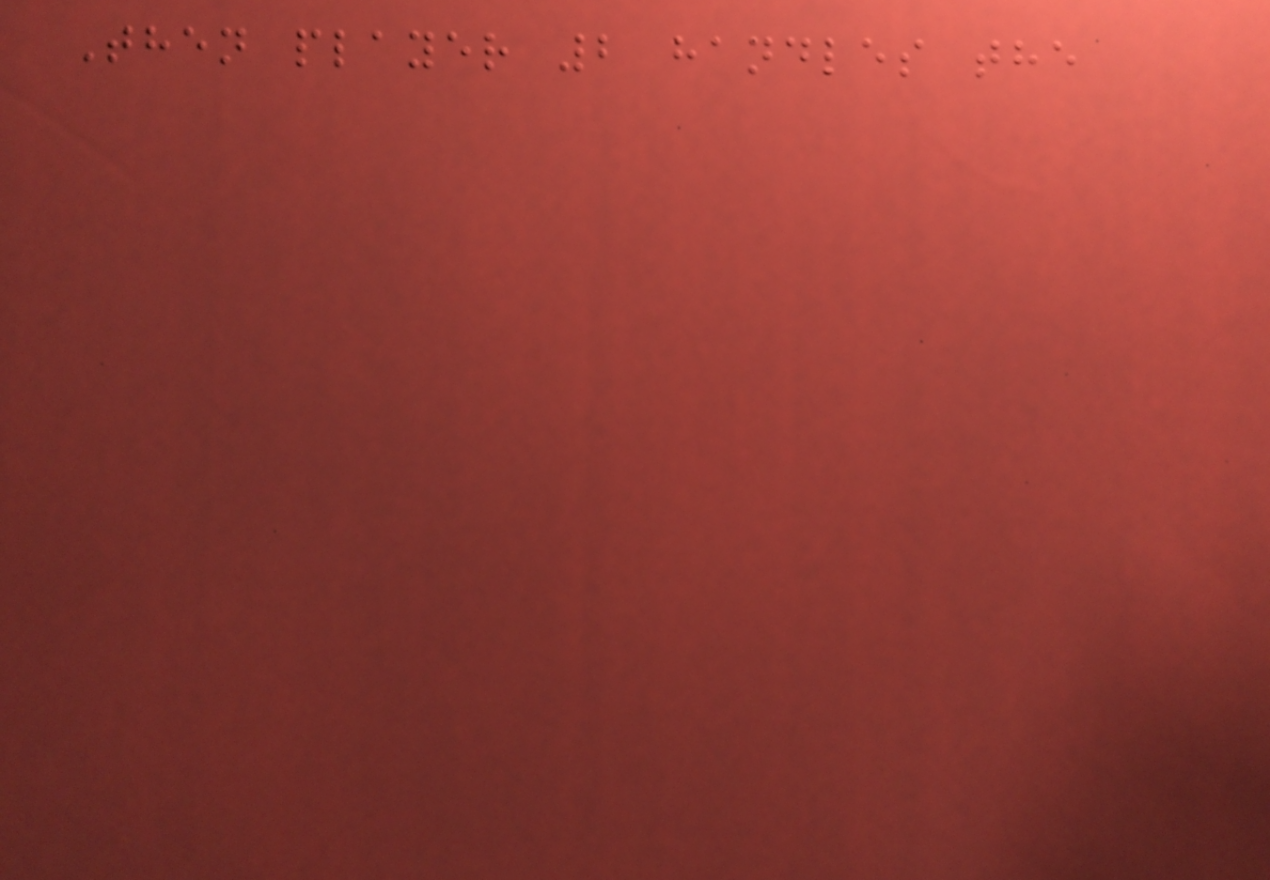Then player 2 handles the
